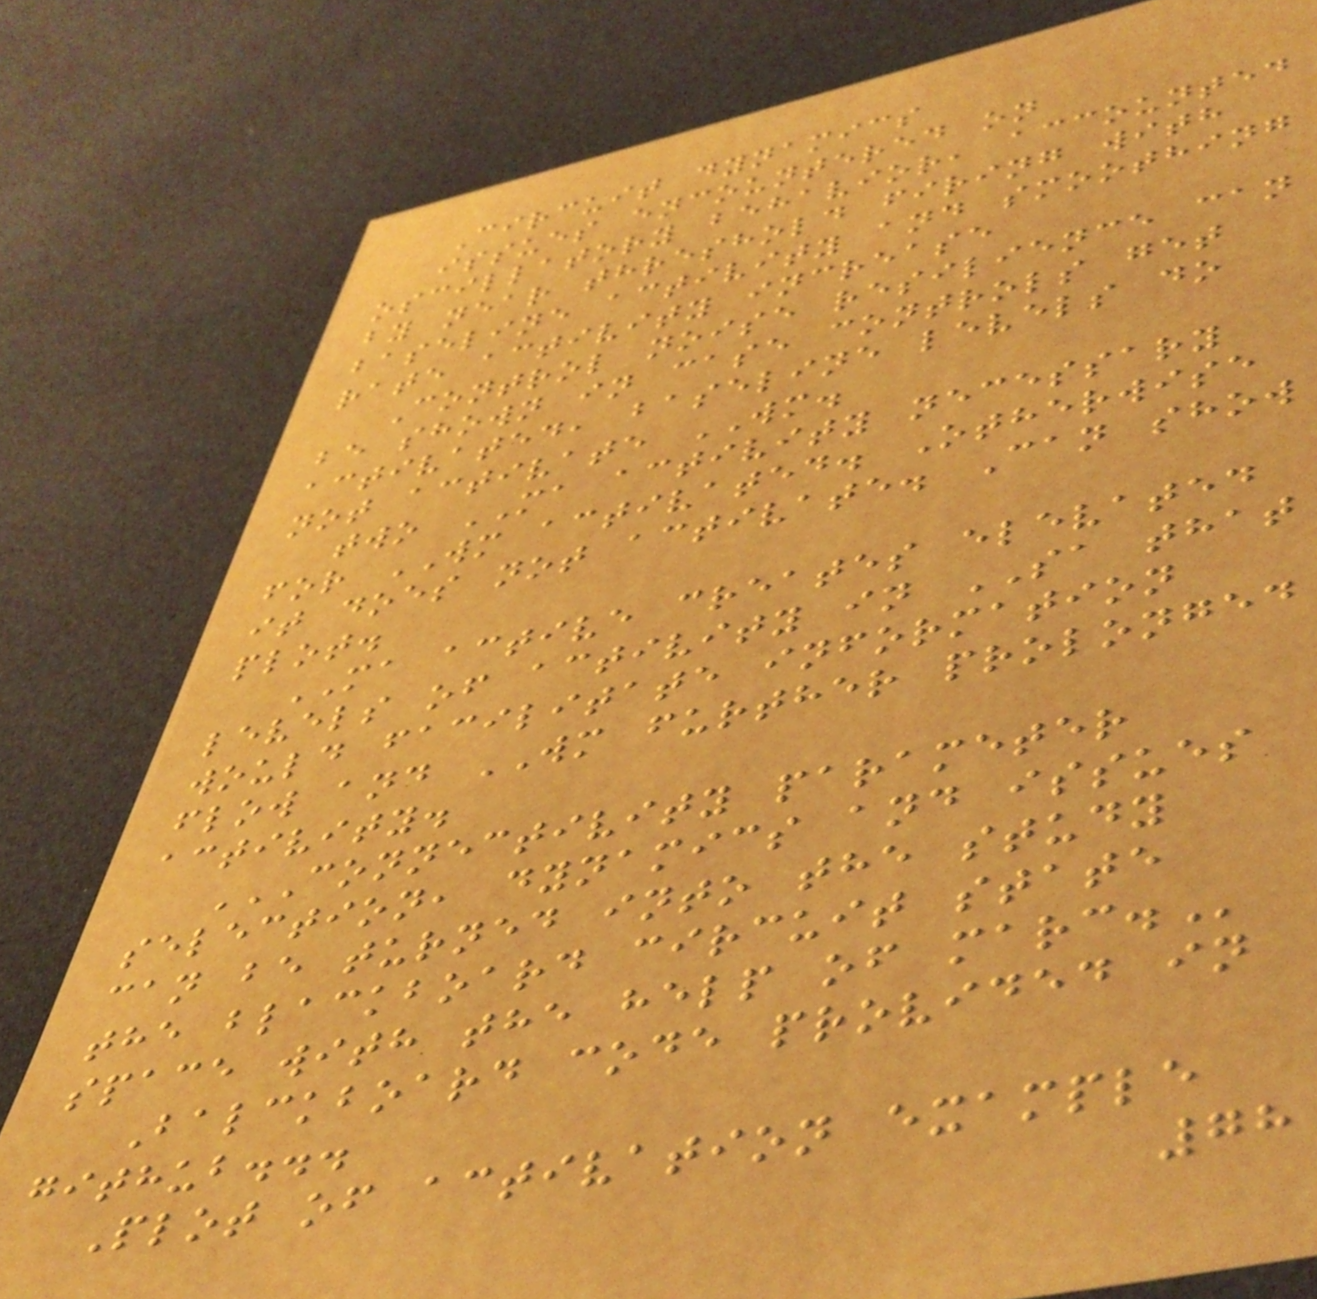Circuit dynamics
issues encountered on
oscillatory behavior, accounted
by near threshold firing with
baseline activity and smoothing
rate activity increase
Control noise resilience can
be shown in case controls get
activated, baseline levels do
not activate WM.
two MA activity necessary
for WM activated. Otherwise
it does not activate. Can show
plot.
MA active creates elevated
levels of activity in SA that
would facilitate information
flow and WM further prolonged
activity.
CONNECTIVITY PARAMETER
SELECTION, DYNAMICS AND ISSUES
CAN BE TURNED INTO THE STUDY
THE BLACKBOARD CIRCUIT STATE
SPACE WITH THE HELP OF MARC.
Balckboard code provided in
github...
Plot of activation example
78
